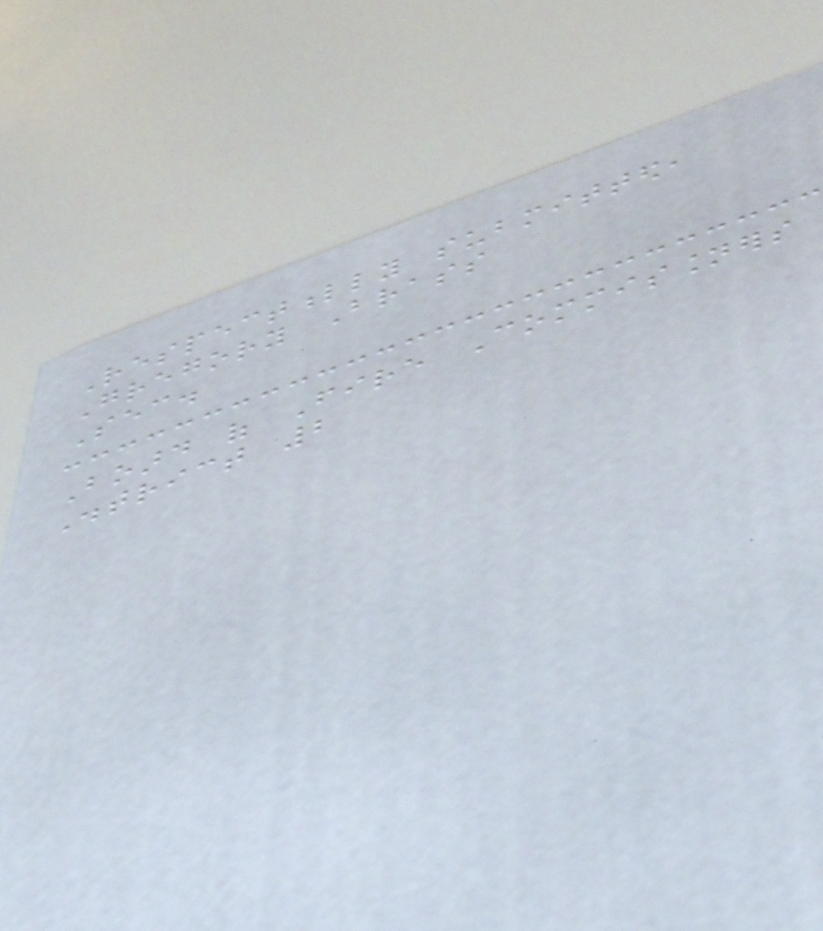Respectfully submitted,
Gregory Brass
Sec.
Board of Fire Commissioners
District 2
